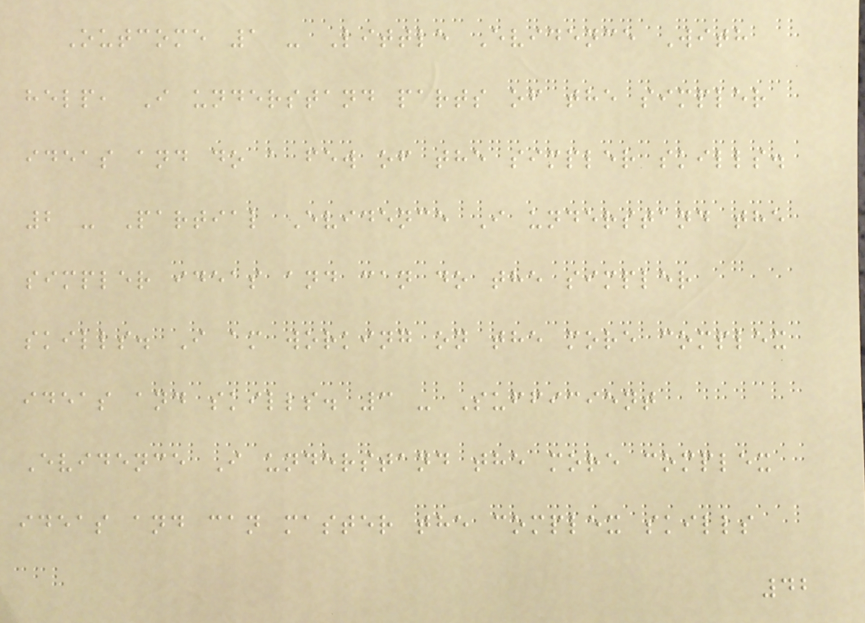Outcome 1 - Little Evidence With
help, I understand parts of the simpler
ideas and do a few of the simpler skills.
2 - Partial Evidence I understand the
simpler ideas and can do the simpler
skills. I am working on the more complex
ideas and skills. 3 - Sufficient
Evidence I understand the more complex
ideas and can master the complex skills
42
